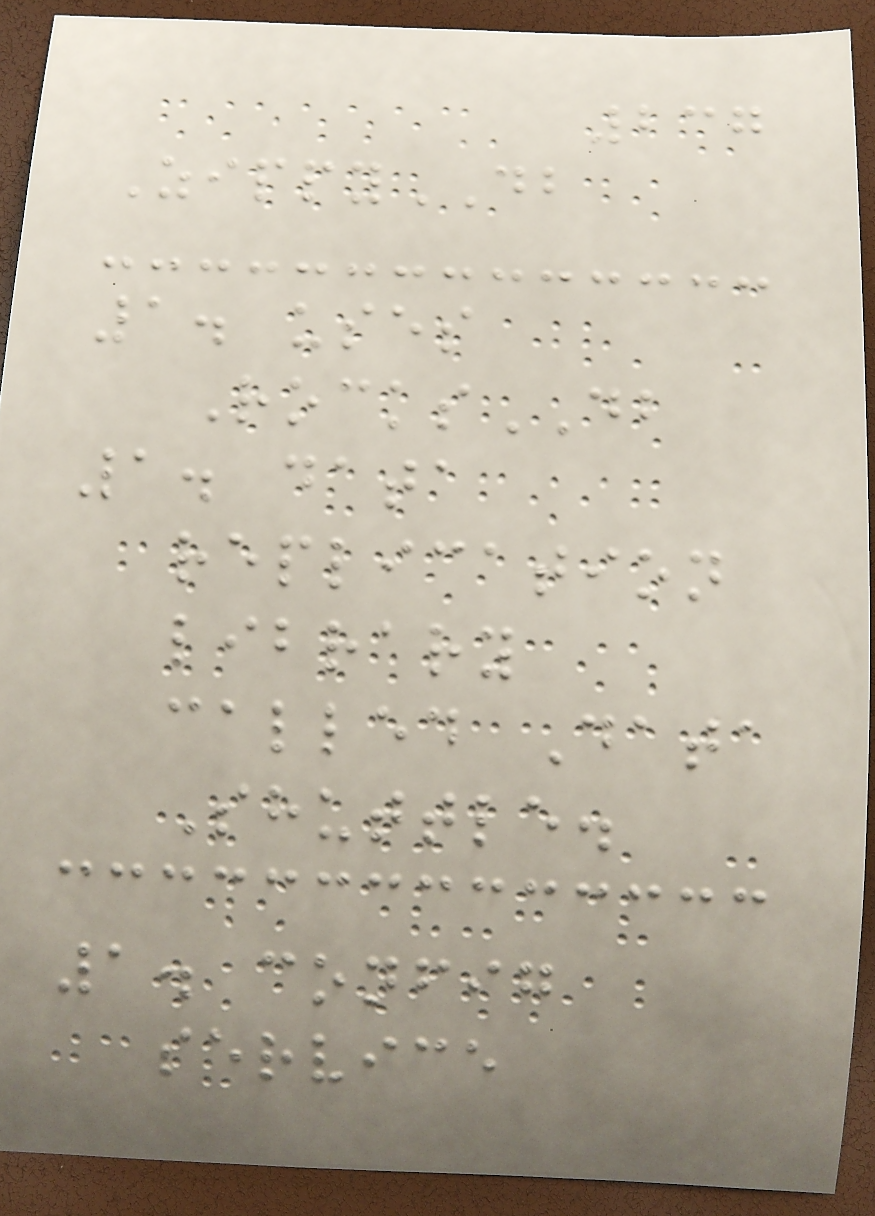237
ZippyDB
1. uses
RocksDB
1. data
replication
library
called Data
Shuttle.
1. config
service
